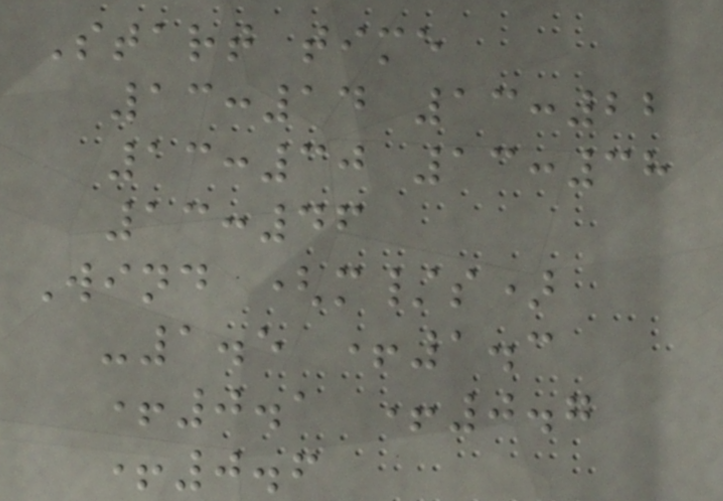Start time
13:14 13:22
13:30 13:38
13:46
Wind (m/s)
-1.5 +1.3
+0.1 +0.7
+0.6
